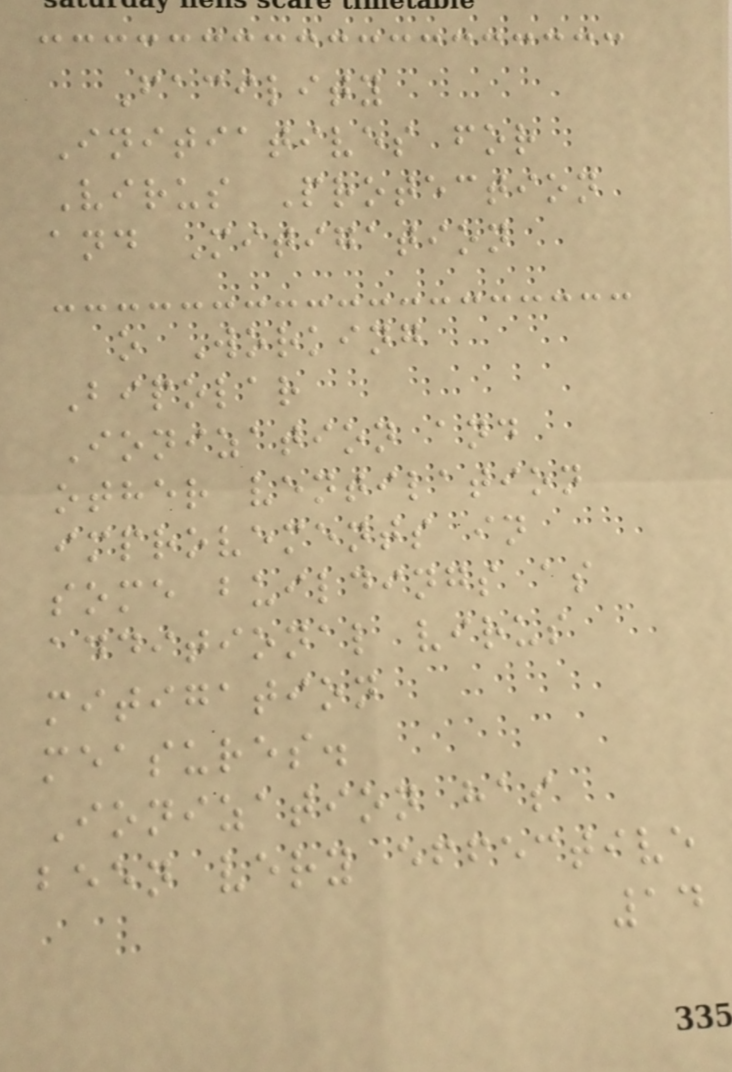Facility
Initiatives for
Virus Protection
and Mitigation
o Working
Bipolar
Ionization and
other ventilation
improvements in
some buildings as
additional virus
mitigation
measures.
Ionization has
been very effective
14
